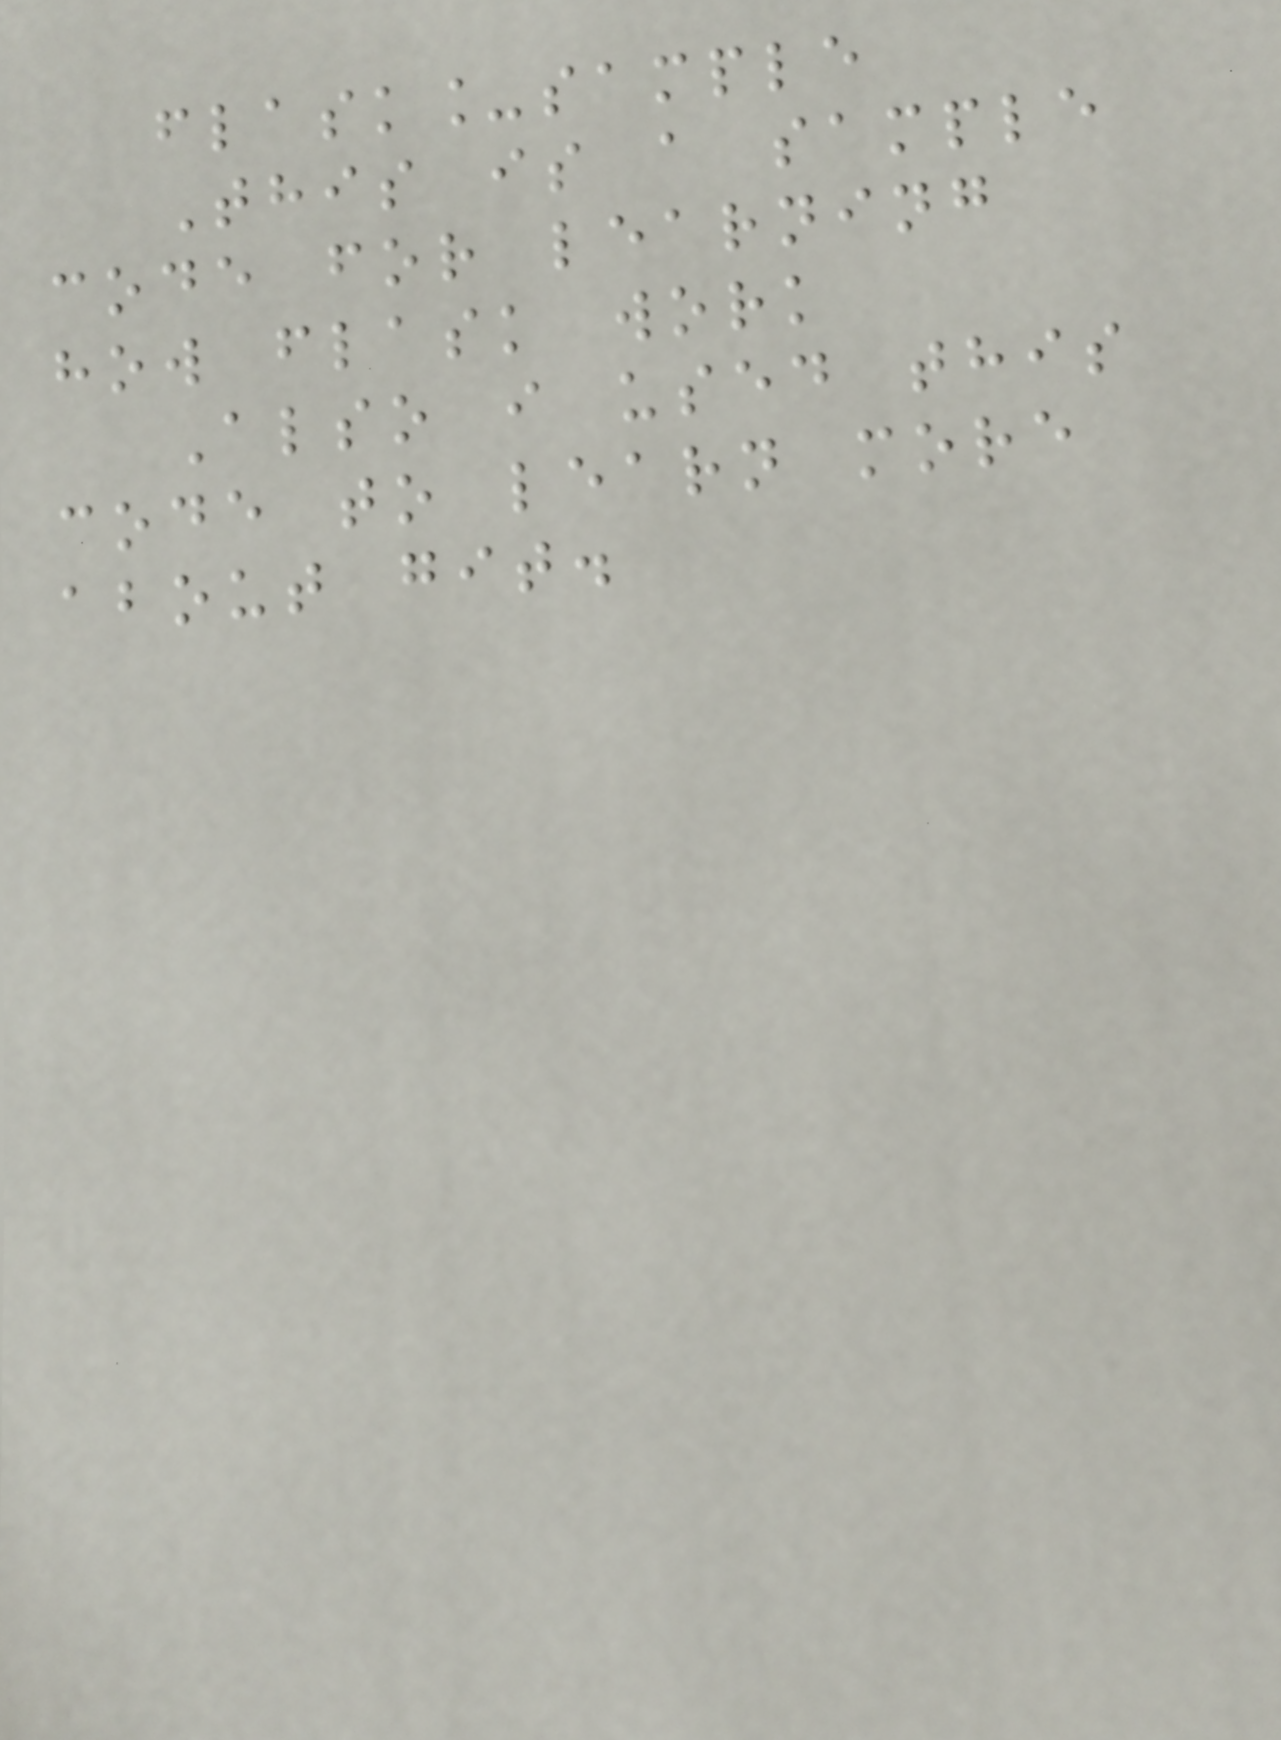flask_sample
This is a sample
code for learning
how flask work
Also i used this
code to learn more
about git.
